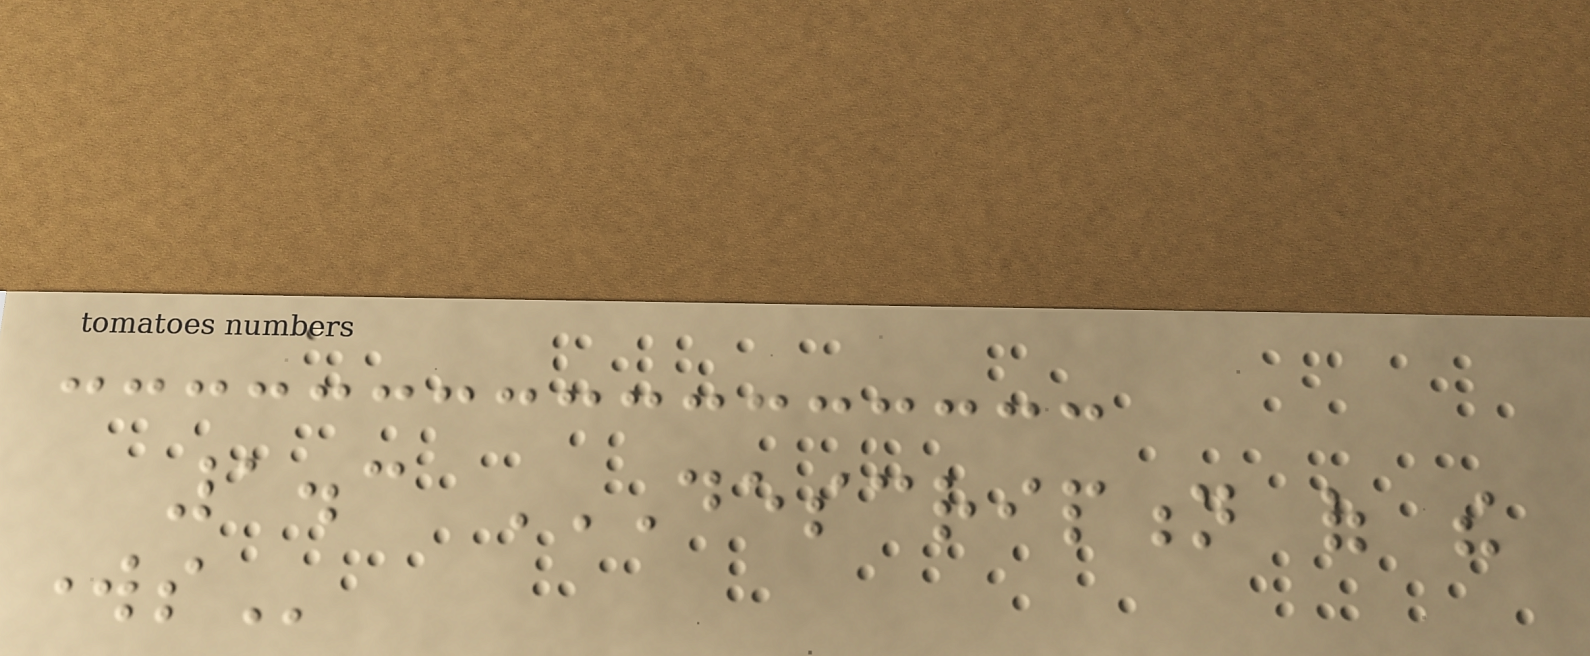1.3 DESCRIPTION OF THE
WORKS
